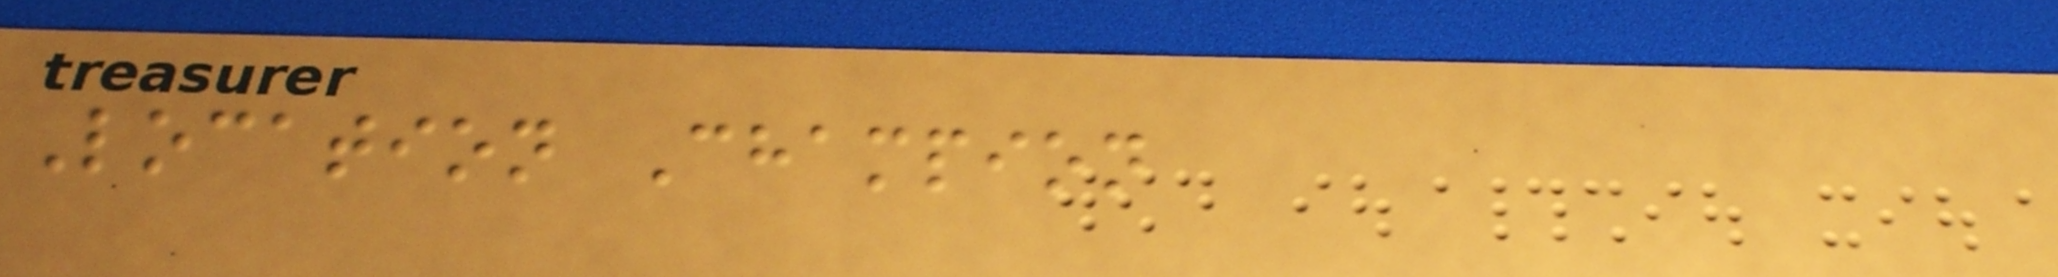Location Champion
